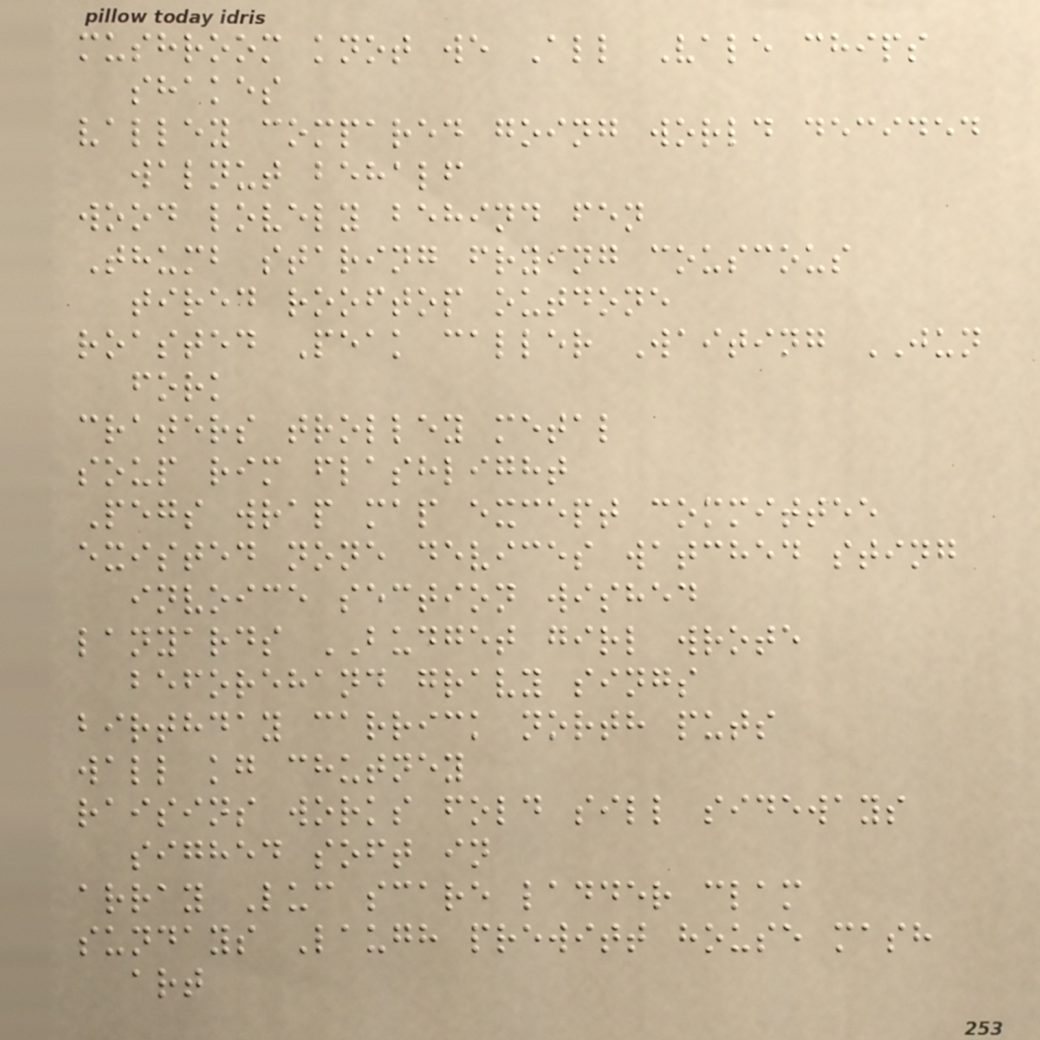mushroom knot we All Vale chips
shakes
valley compared going world decided
walnut behalf
wood lovely behind fen
Thumb staring frying couscous
tired rooftop outdone
roasted Peak caller Waiting JUN
fork
craters trolley metal
soup rim flashlight
Pegs wrap map except committee
existed none devices watched sting
invoice section wished
lanyards BUDGET girl wrote
beforehand gravy sings
birthday carrick north puts
wall kg chutney
raisins works fold sill sideways
sighed soft in
array Luc scare ladder clam
sundays Laugh prewitt house mash
art
